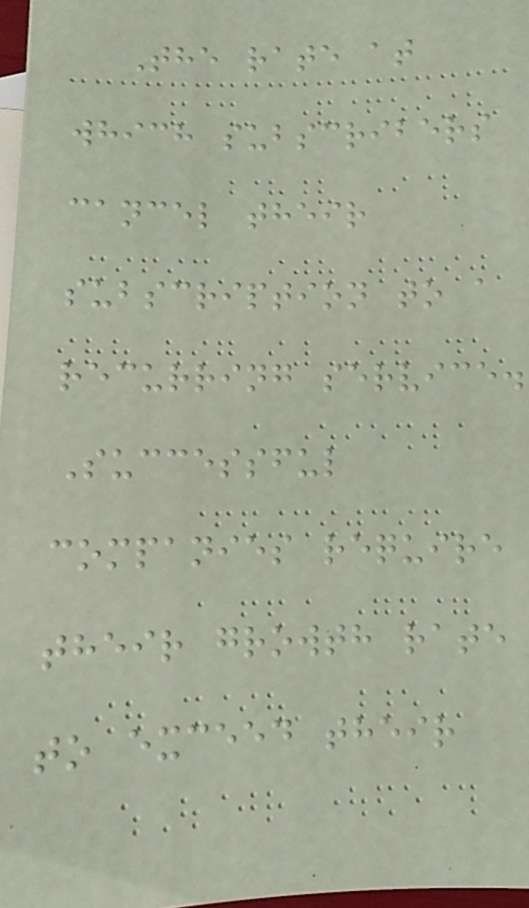The rate at
which subscribers
cancel their
subscription to a
recurring service.
Successful
companies require
their growth rate
to exceed their
